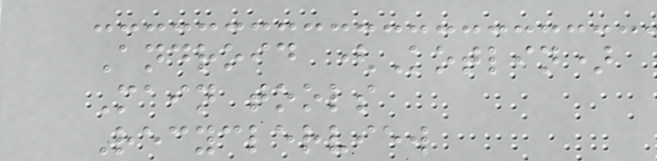Android (Kotlin)
Main tools
Recyclerview
